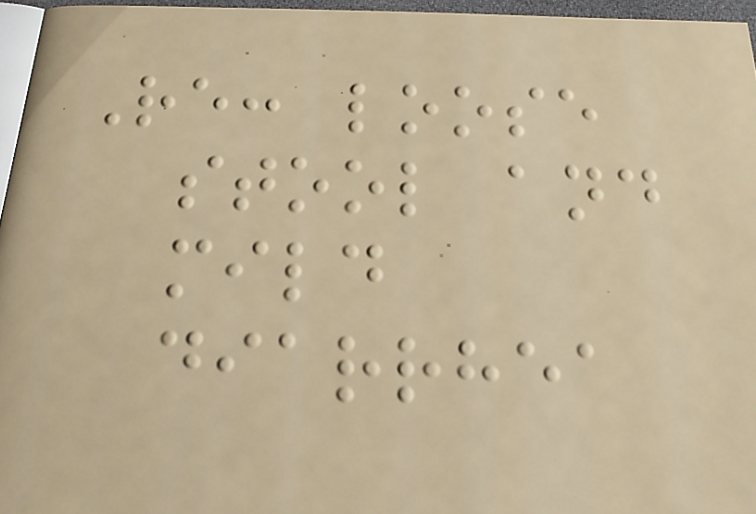Re: loose
stool and
mild
diarrhea
